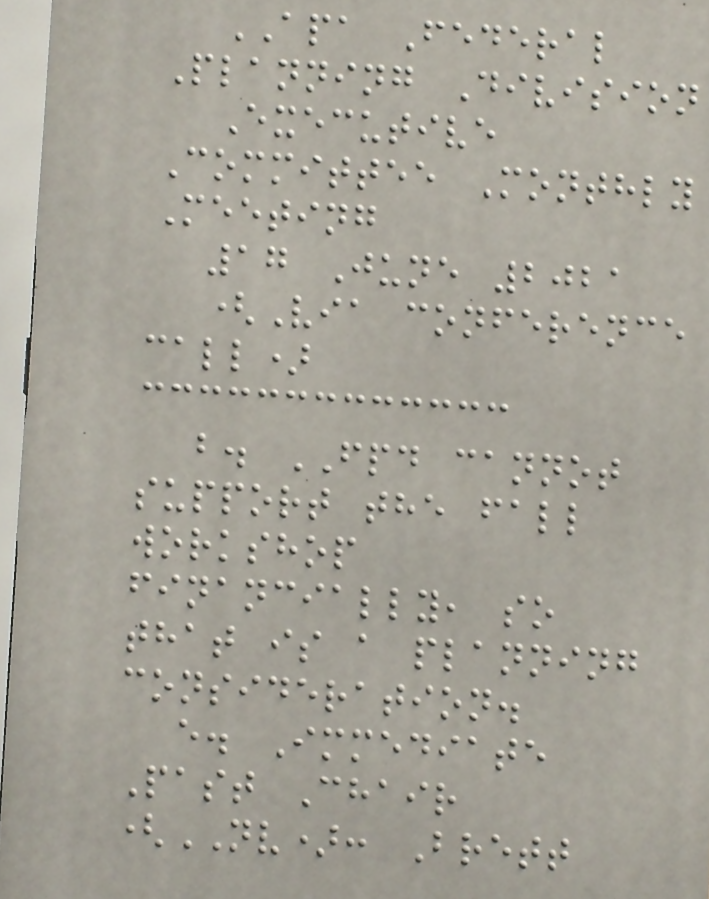APA Federal
Planning Division
Executive
Committee Monthly
Meeting
17 June 2021
(Via conference
call)
b. FPD cannot
support the fall
workshop
financially, so
that is a planning
consideration.
e. Immediate
Past Chair
(NV): Brett
